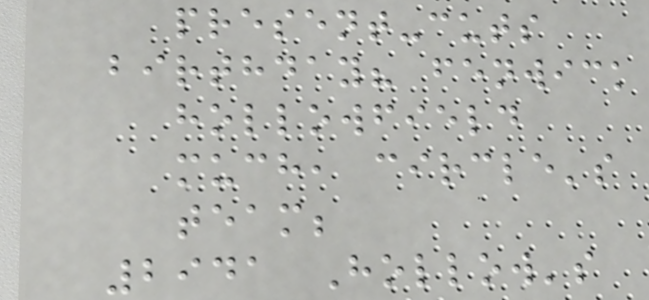present-cuts
birthday? fenwick
hollowfield
much, circle's
team;
2941 Hollow's
